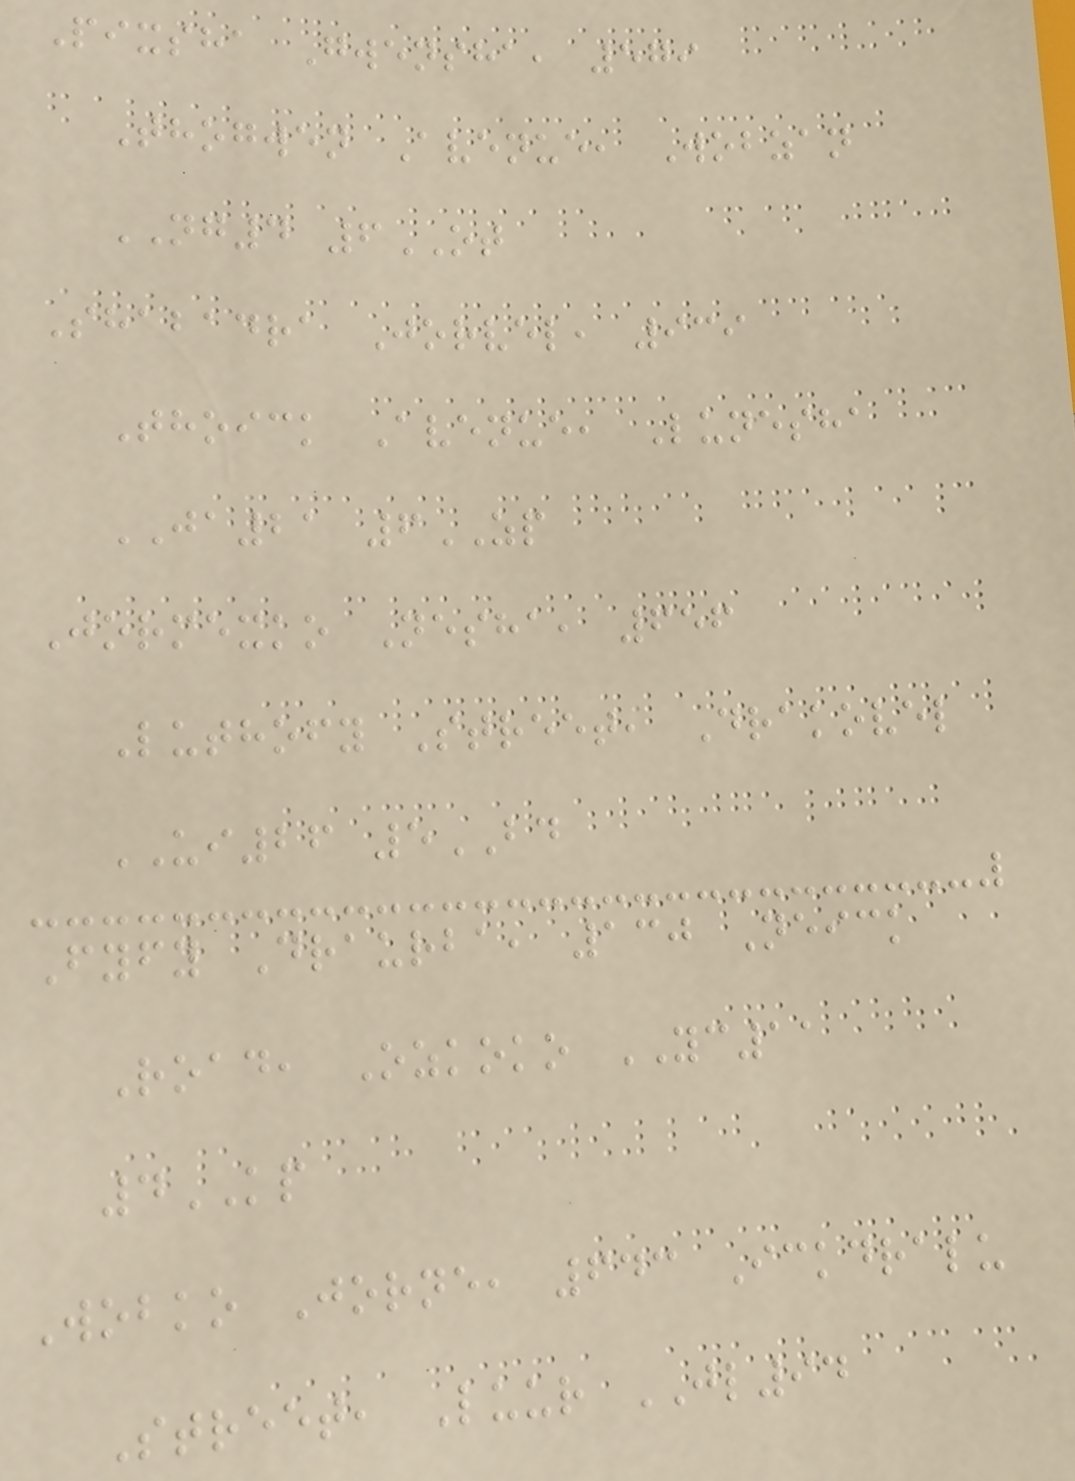Pixsha Gwensha, 579
Thogwen Avenue, Wobzan
NG4 6OT
Shabadra Jorvel, 939
Thoick Avenue, Lunesha
JA21 6ZP
Jormexko Nesha, 656
Luthofy Street, Drakovel
UI26 5BD
Fyfy Draurba, 130 Neick
Road, Ozkoko YC11
4KP
Wobko Jorne, 643 Ickdralu
Street, Luur JL94
